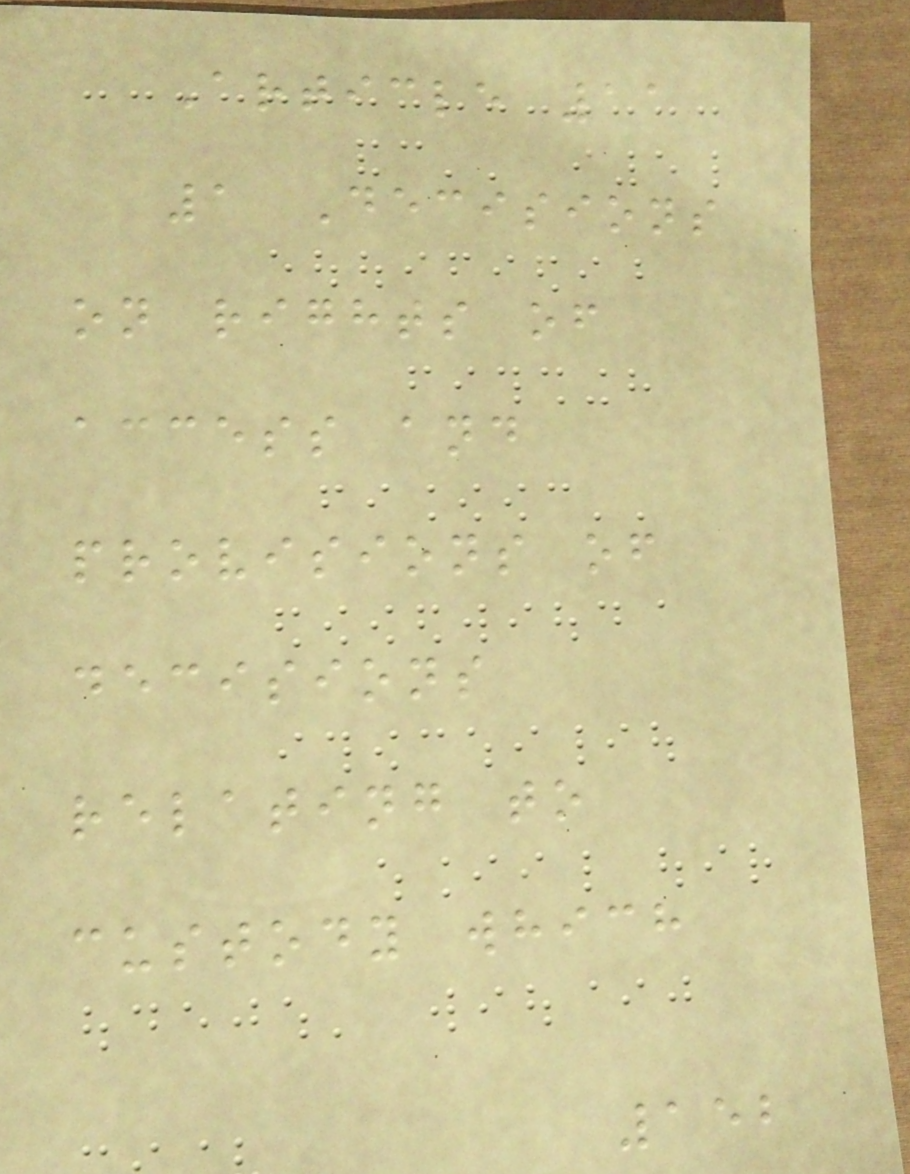Article 11
1 Decisions
on rights of
access and
provisions of
decisions
relating to
custody which
152
